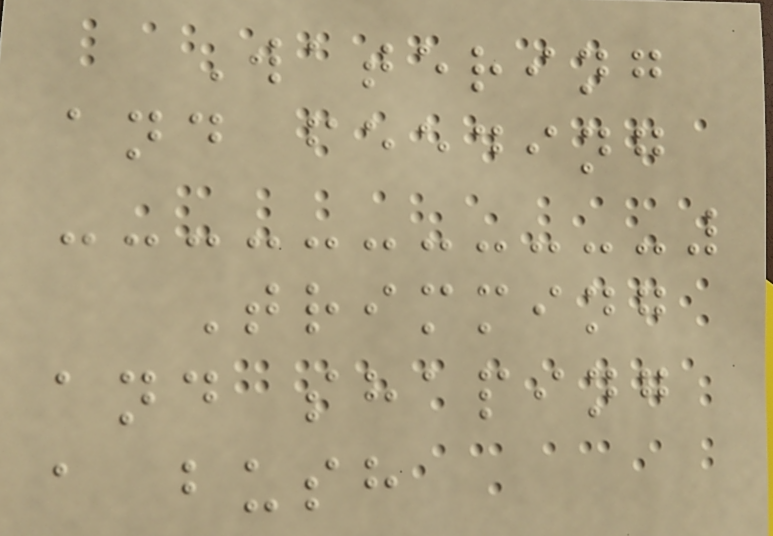Watering
and feeding
Trimming
and shaping
a bush
